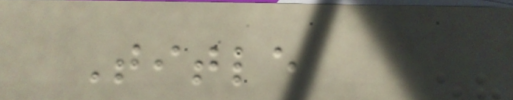Title
